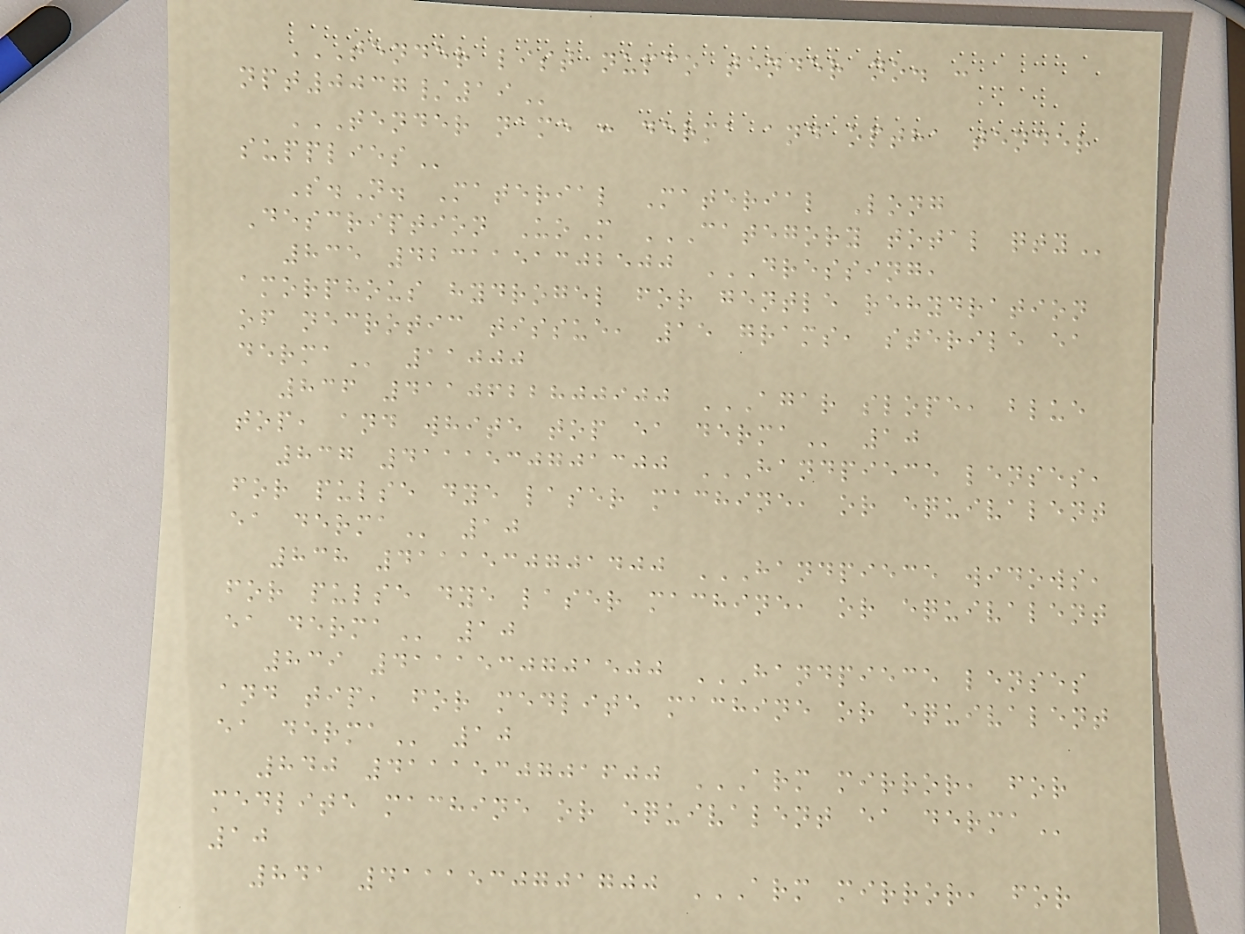TENDER LIST NUPCO TENDER NO. :
NPT0037/19
TENDER NAME : DERMA AND OPTHA TENDER
SUPPLIES
S.N. Material Material Long
Description UoM CATEGORY TOTAL QTY
835 4231151302500 DRESSING,
AMORPHOUS HYDROGEL FOR GENTLE REHYDRATION
OF NECROTIC TISSUE, 15 GRAMS, STERILE EA
DERMA 11000
836 4110622800900 AGAR SLOPE, BLUE
TOP, AND WHITE TOP EA DERMA 10
837 4111530701300 HANDPIECE LENSES,
FOR PULSE DYE LASER MACHINE, OR EQUIVALENT
EA DERMA 10
838 4111530701400 HANDPIECE WIDOWS,
FOR PULSE DYE LASER MACHINE, OR EQUIVALENT
EA DERMA 10
839 4111530701500 HANDPIECE LENSES
AND TIP, FOR MEDLITE MACHINE OR EQUIVALENT
EA DERMA 10
840 4111530701600 ARM MIRROR, FOR
MEDLITE MACHINE OR EQUIVALENT EA DERMA
10
841 4111530701700 ARM MIRROR, FOR
